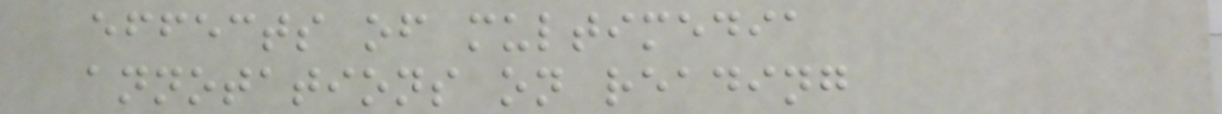effects of multimedia
annotations on reading
